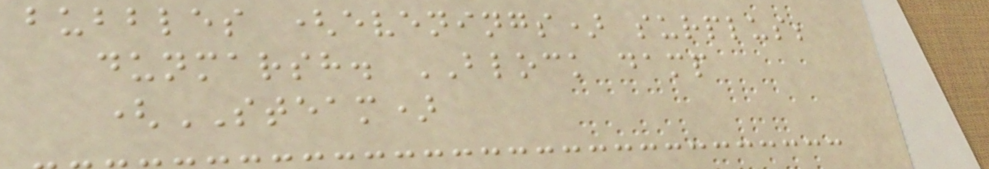bubbles (evenings) surplus;
dunmarsh. BLOCK damp
(STEAM)
